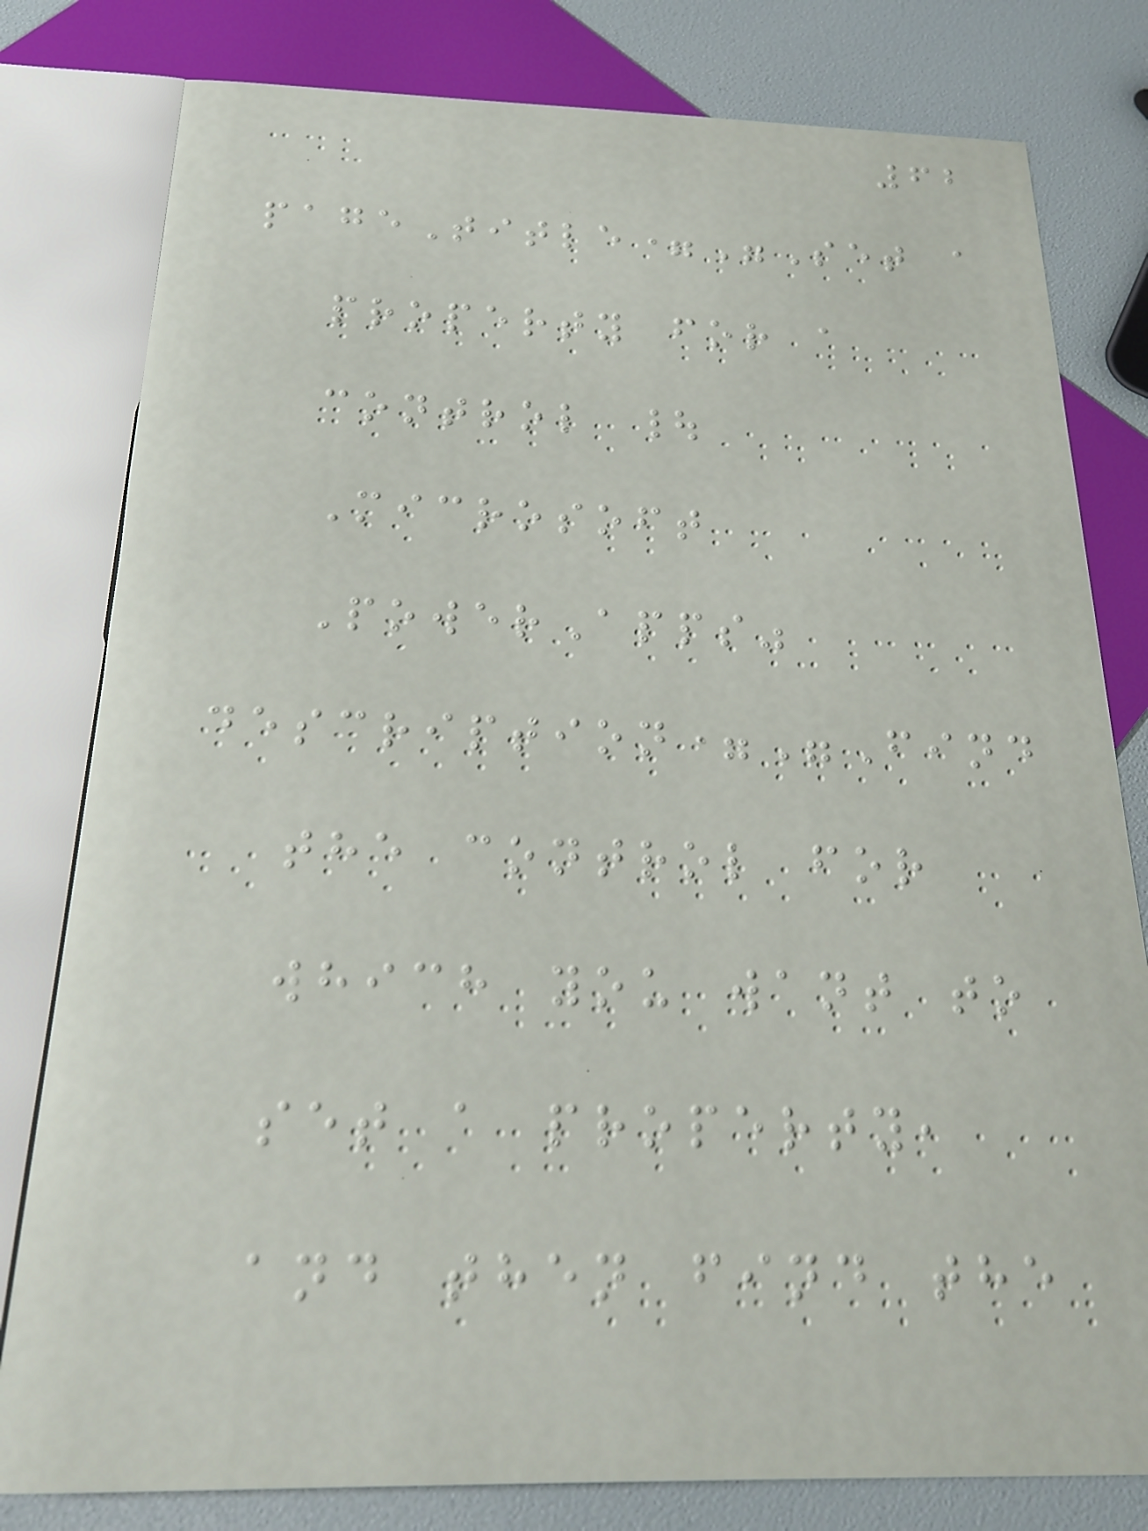62
pageTitle="Set a
property for a
control |
Microsoft
PowerApps"
description="Find
the control for
which you want to
set a property,
and then find the
